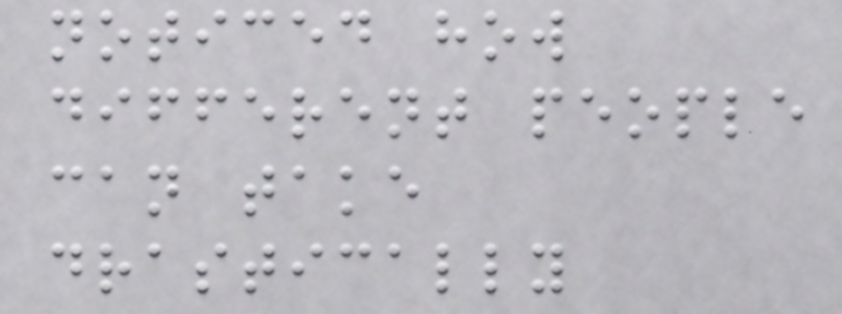noticed how
different people
can take
drastically
